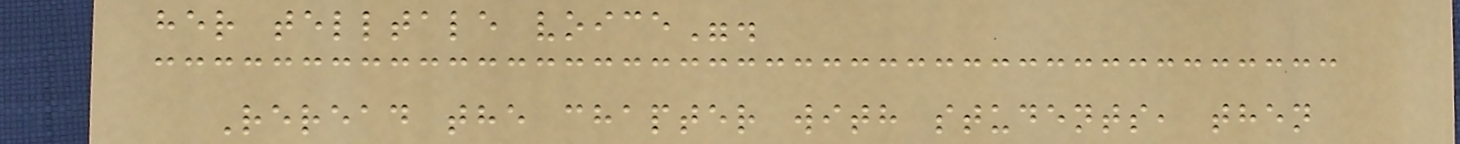her telltale voice".
Reread the chapter with students, then
